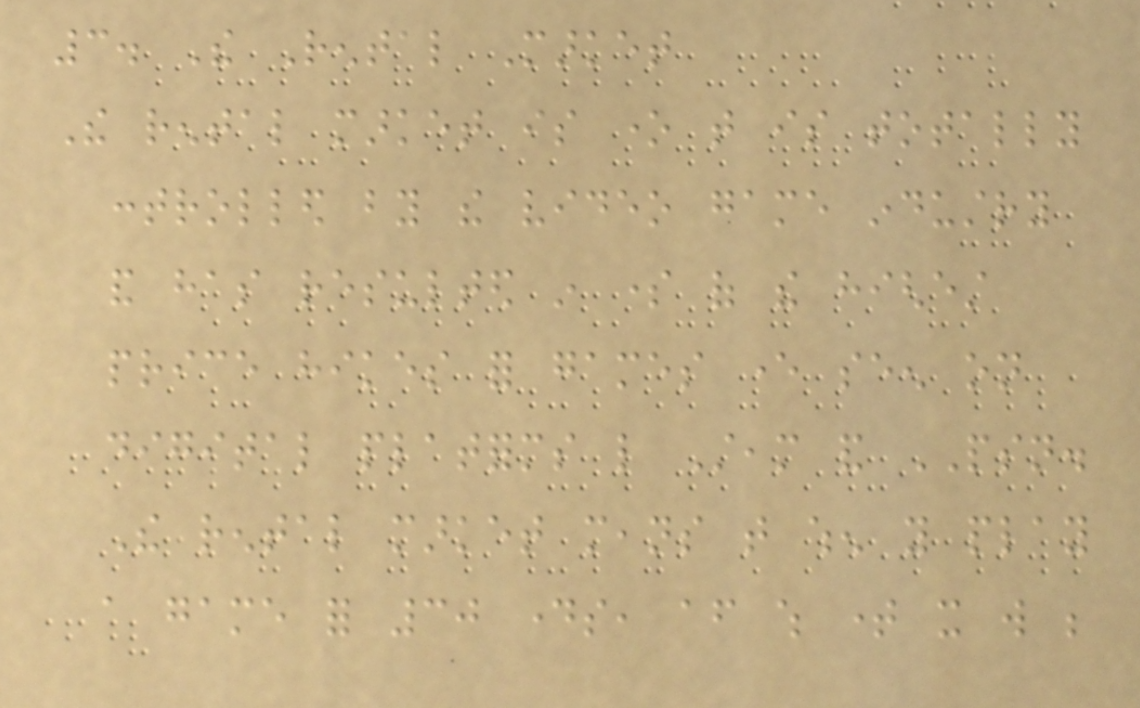3. The Rental Market
The rental market is one that is totally
controlled by the video game industry
and has resulted in some of the highest
price hikes for games ever seen on
digital platforms like Steam and PSN.
The rental market means that when you play
a game for 30 days, after which time it will be
